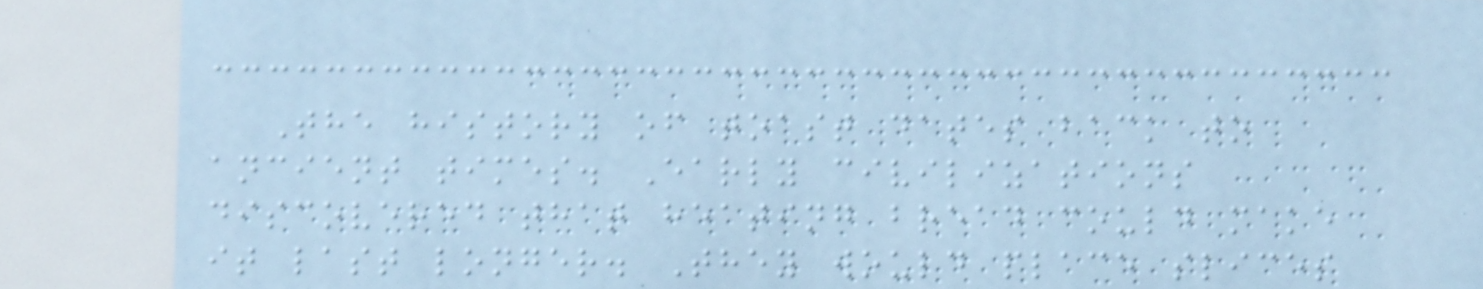The history of toast dates back to
ancient times. Early civilizations
discovered that heating bread could make
it last longer. They would place slices
